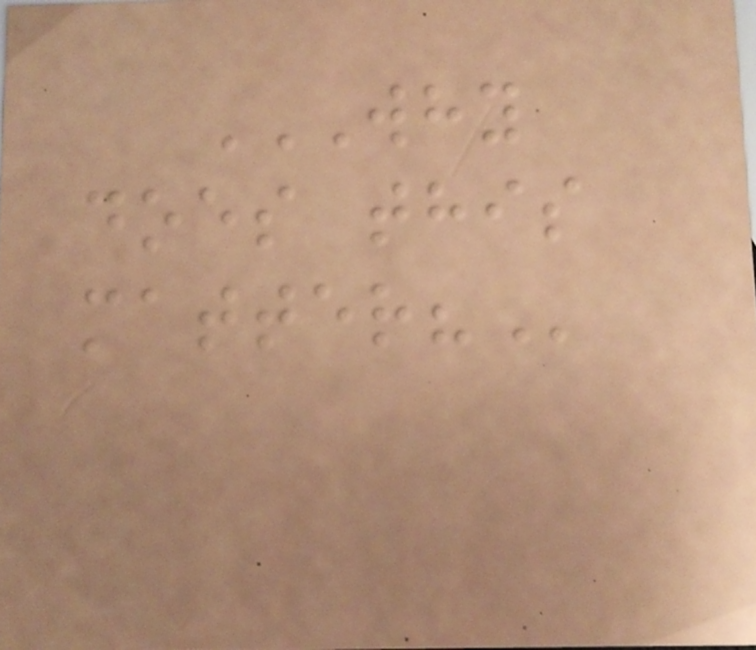WHY
DOES THIS
MATTER?
